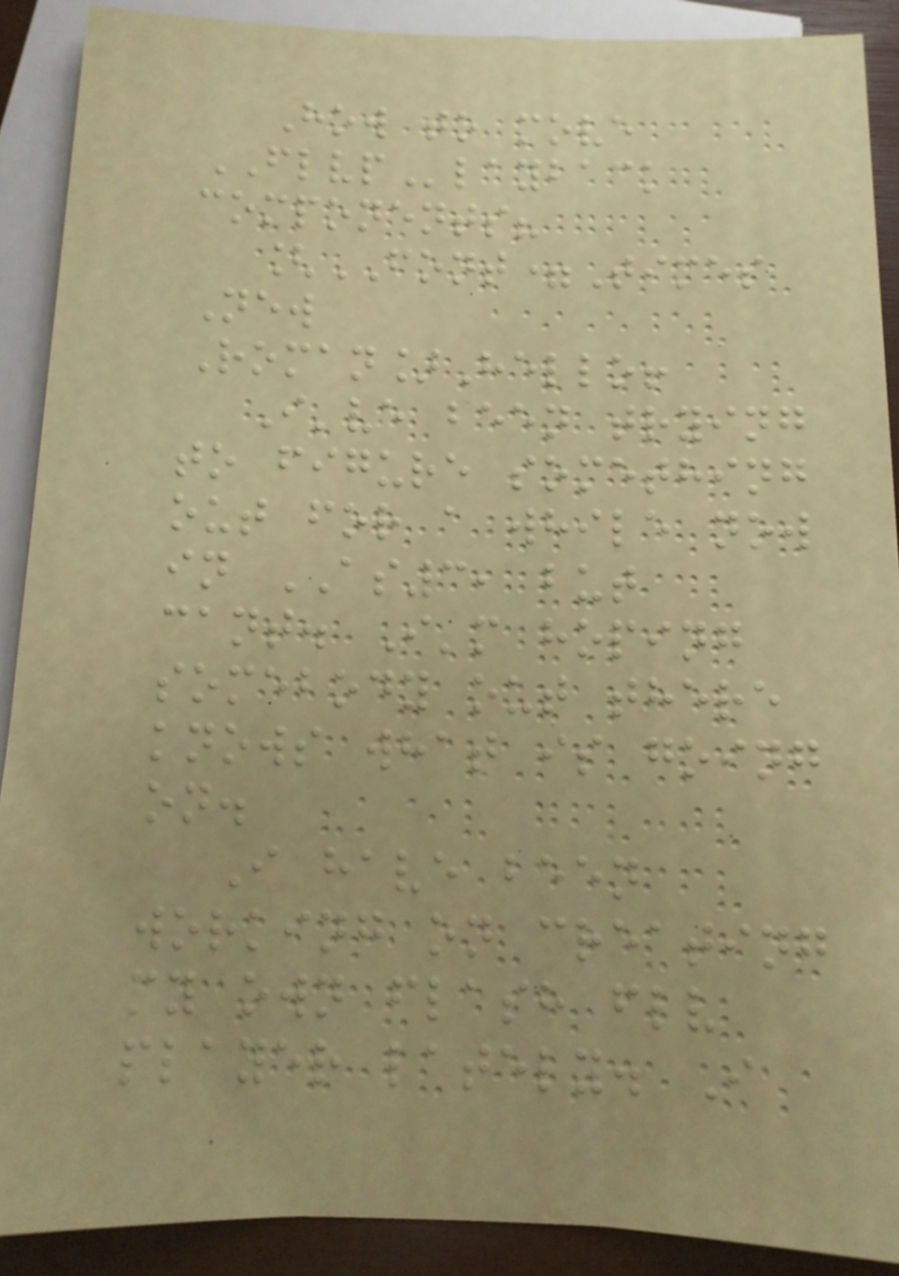How to move
FLVPlayback
components?
[FONT=Times
New
Roman]Hello!
I've been trying
to figure something
out for a while now
in AS3, but
cant. I'm hoping
somebody out there
knows what is going
on.
I have been
working on creating
my own flash flv
player lately. I
